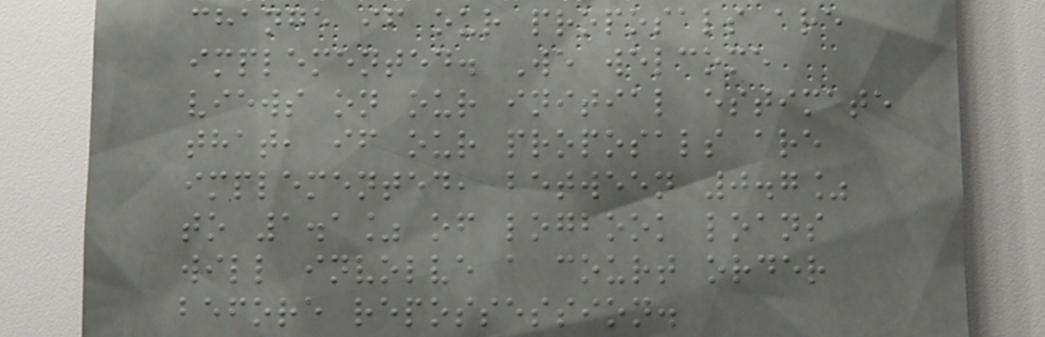change if our proposals are
implemented. We welcome
views on our initial estimate
that, if our proposals are
implemented, between 0.7%
to 1.1% of logbook loans
will involve a court order
before repossession.
